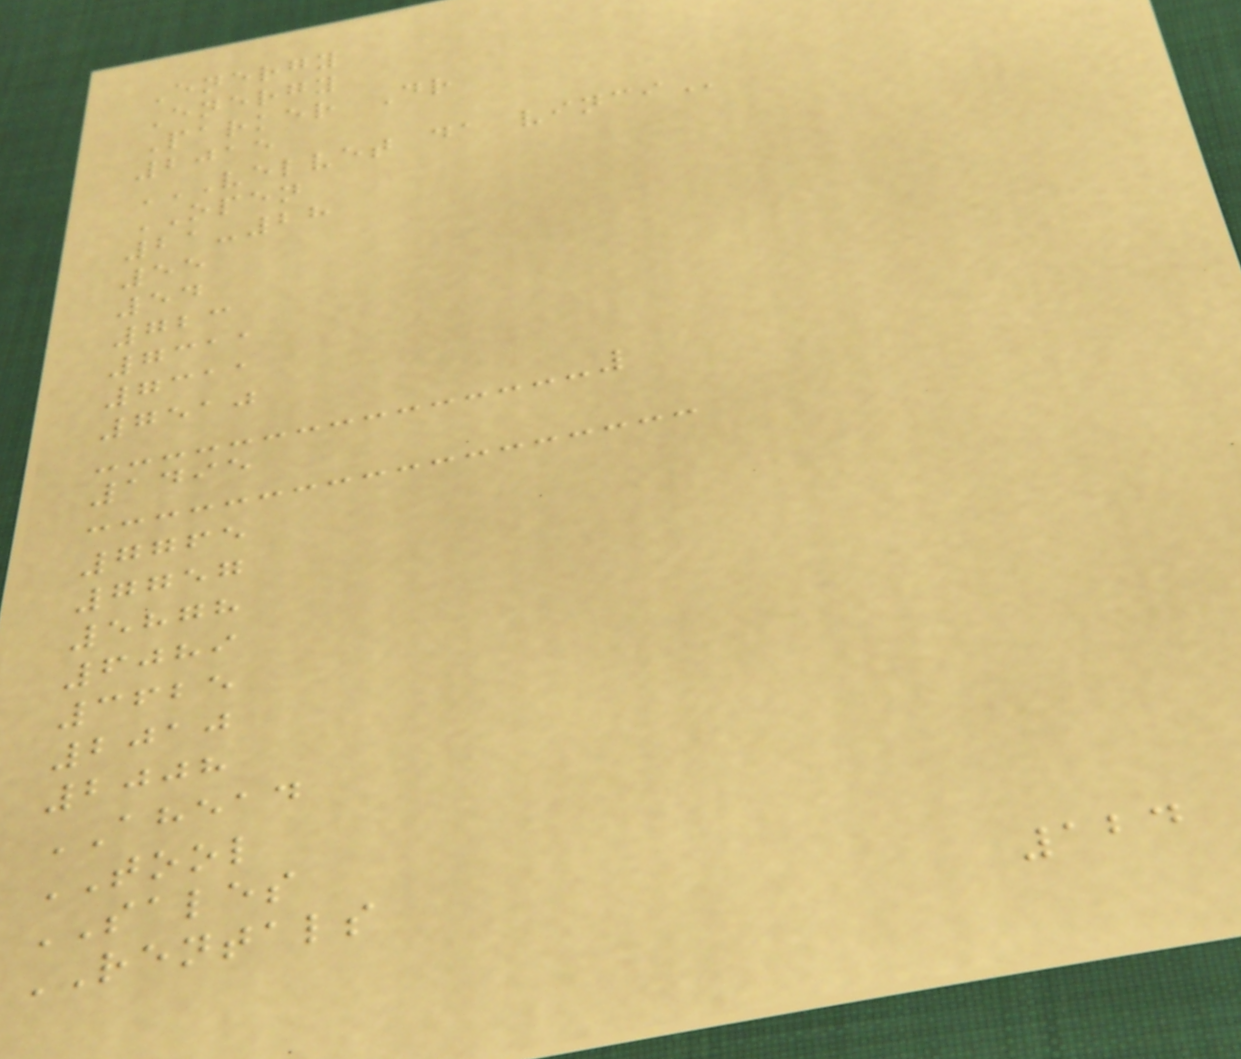Energy
Energy
Parker Dr
2015
VELVET DA VINCI
OPEN
21-28
55
54
723
7311
7311
7510
1495
7765
7757
5878
6089
3625
2010
2008
AHEAD
TOOL
SALES
RENTALS
124
